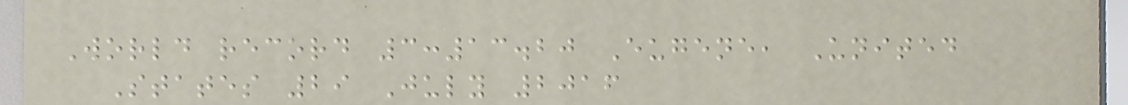World record 3:13.20 Eugene, United
States 29 July 2016
